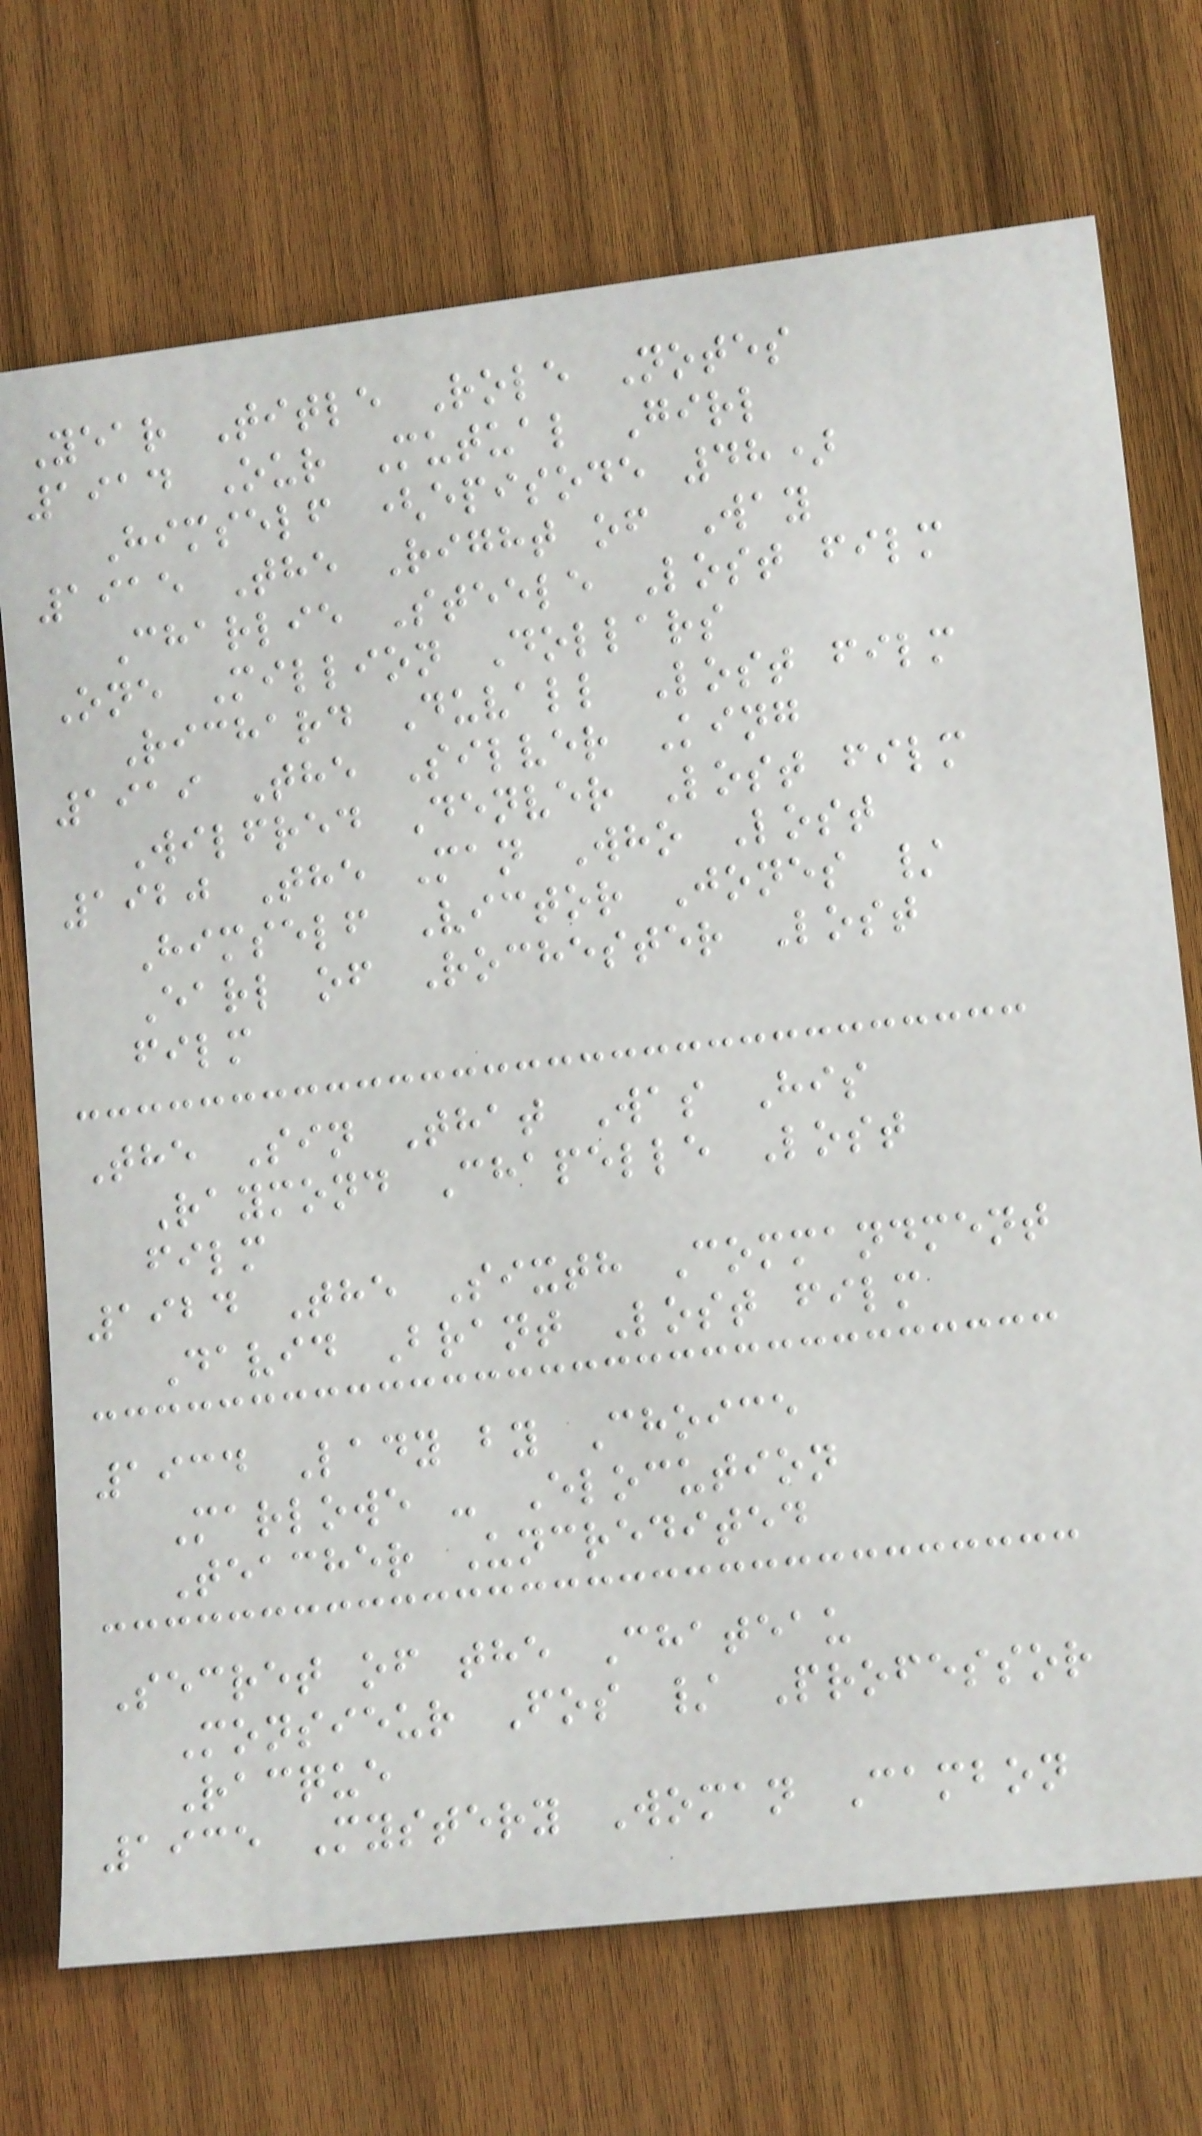Year Title Role Notes
1914 Our Mutual Girl
Himself (episode 48)
1915 The Right of Way
Charlie Steele Lost film
One Million Dollars
Richard Duvall Lost film
1919 The Silver King
Wilfred Denver Lost film
1920 The Man Who Lost
Himself Victor Jones /
Earl of Rochester Lost
film
The Sin That Was His
Raymond Chapelle Lost
film
1924 The Sixth Commandment
David Brant Lost film
1934 Lady by Choice
Marlowe - Elocution
Teacher Uncredited
Secret of the Chateau
Monsieur Fos / Professor
Racque
1935 Mystery Woman Cambon
